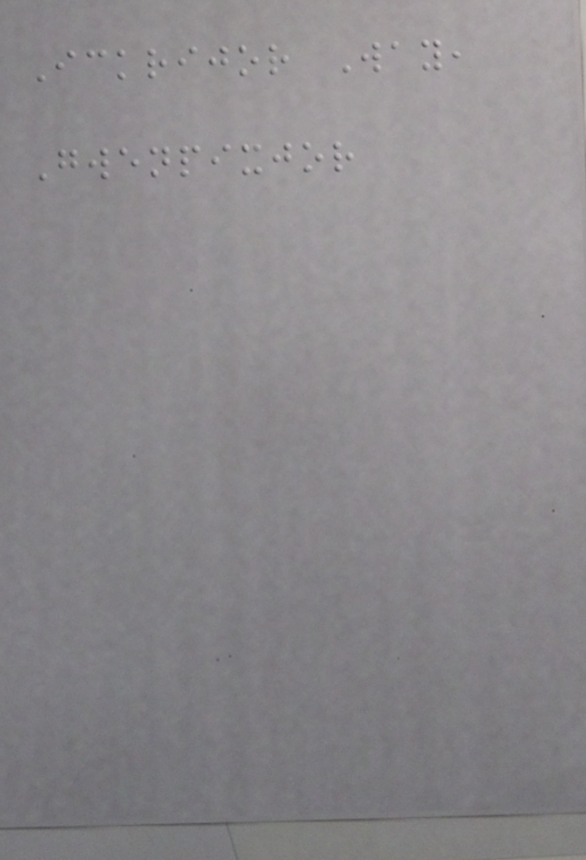Ickrijor Way,
Gwenpixjor
